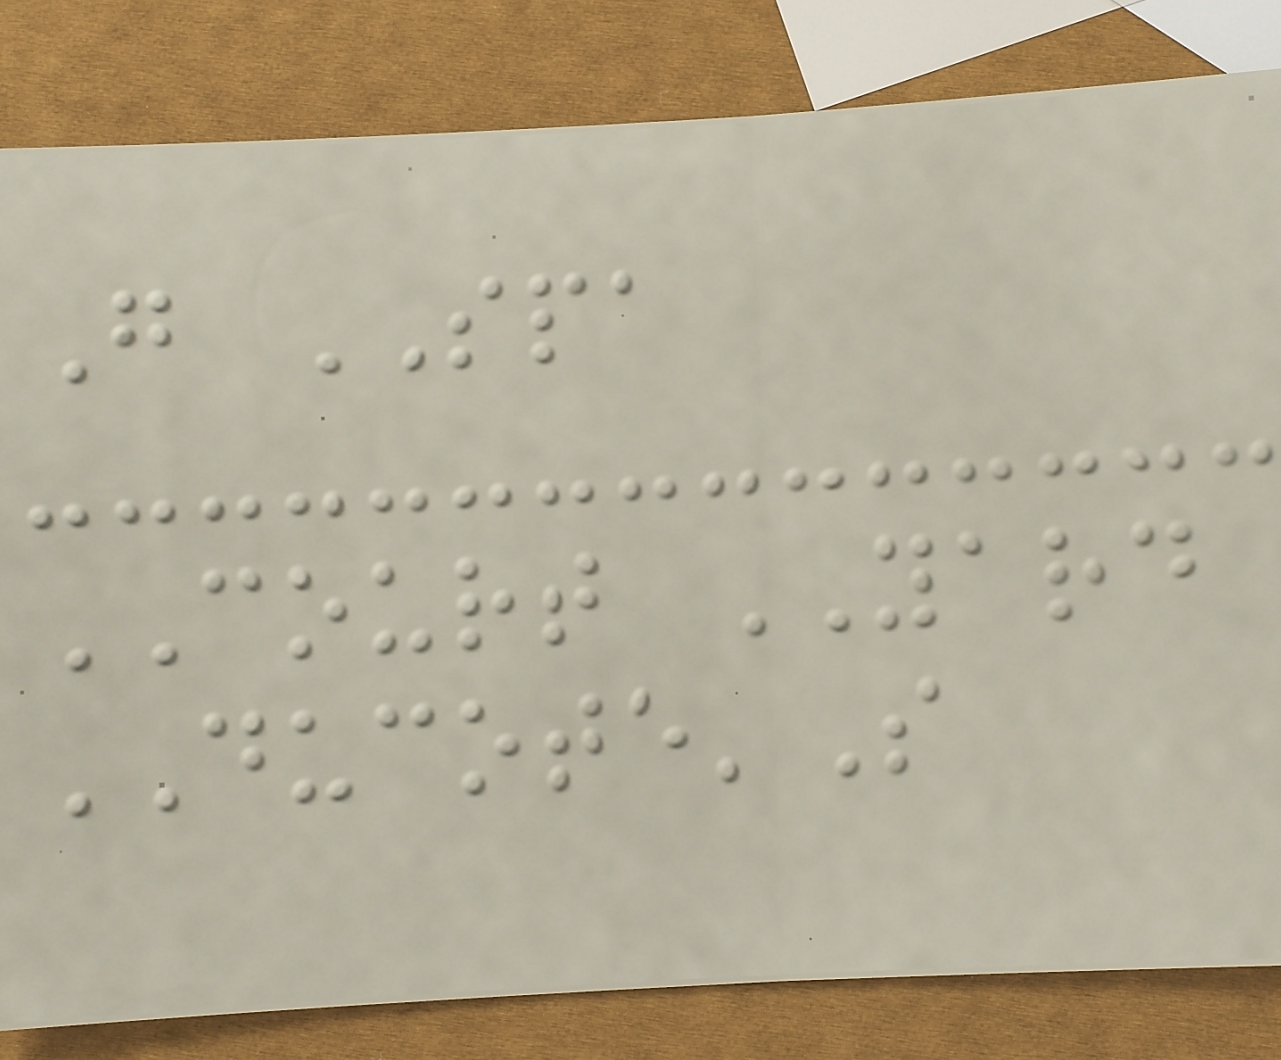G SPA
COURT YARD
DUCOTE'S
